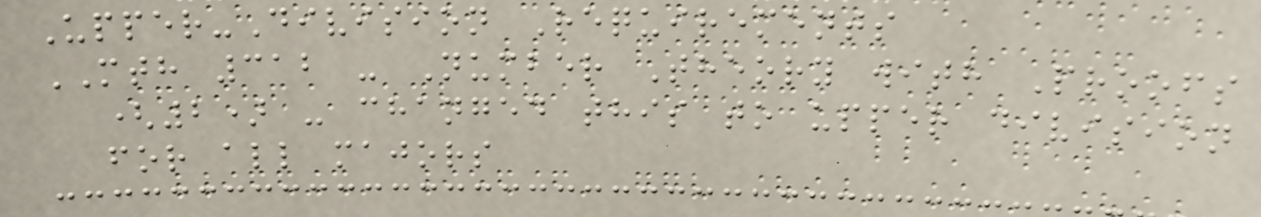Upper-Division Requirements
MTH 312 - Number Theory with Proofs
(2) - changed this to upper division
for all majors
